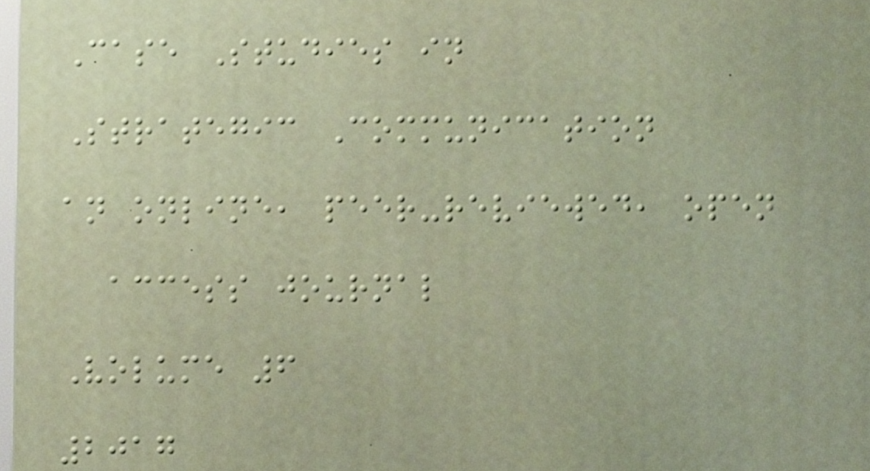Case Studies in
Strategic Communication
an online, peer-reviewed, open
access journal
Volume 6
2017
